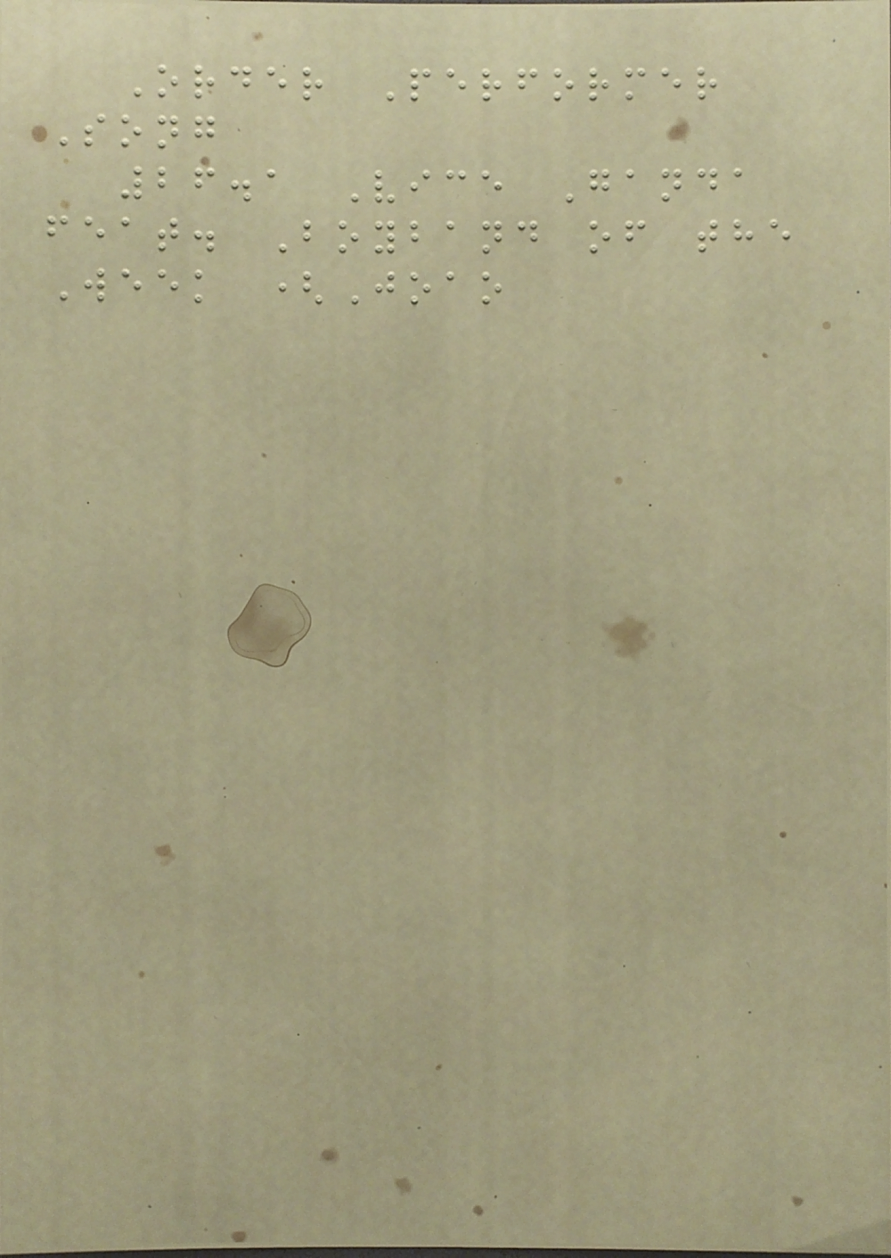Order Performer
Song
26.1 Vice Ganda
feat. Boyband of the
Week (Joao
